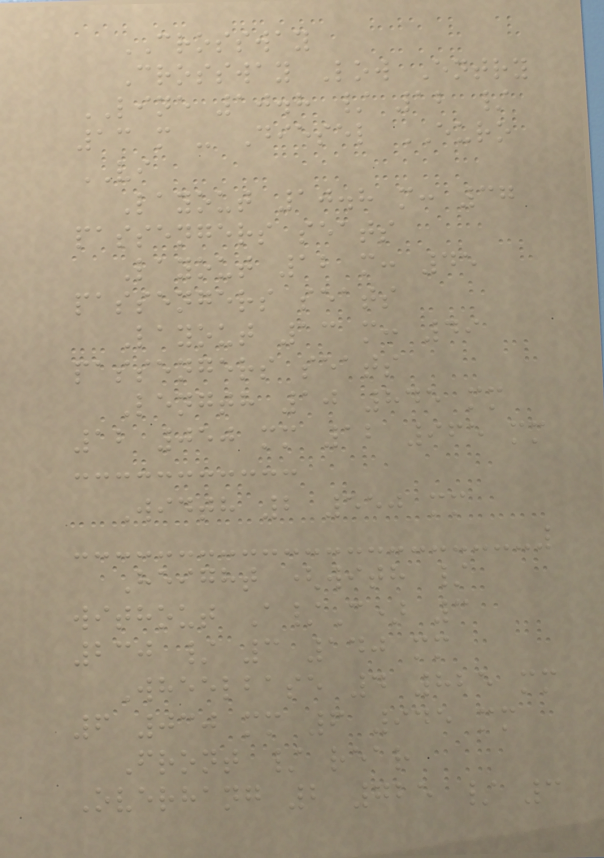CROSSWAY
Crossway Low Entry
LINE 10.8 / 12 /
13 m - Diesel EURO
VI
Layout 10.8 m: 37
passengers seats
Layout 12 m: 45
passengers seats
Layout 13 m: 49
passengers seats
Length 10 845 mm
12 050 mm 12 965 mm
Width 2 550 mm
Height (with /
without A/C) 3
230 / 3 140 mm
Wheelbase 4 825 mm
6 030 mm 6 945 mm
Front / rear
Overhang 2 725 / 3
